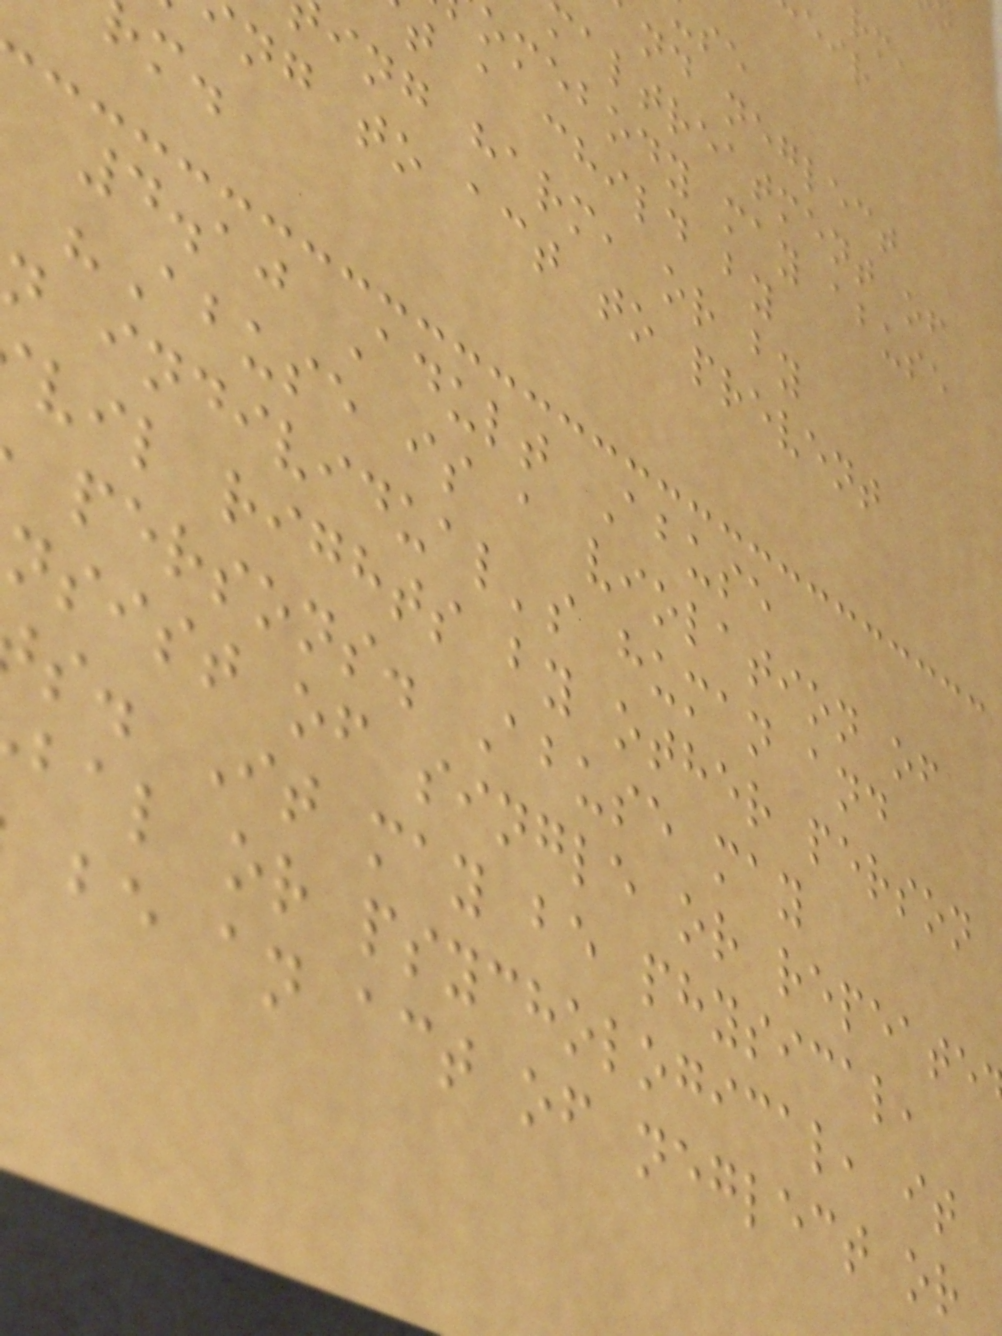nd neglect
altreatment of
omebody may abuse
t a child by
ing harm, or by
ng to act to prevent
4.10 Adult Abuse
"Abuse is a violation of
n individual's human and
vil rights by other person
persons. Abuse may
nsist of single or repeate
s. It may be physical,
bal or psychological, it
be an act of neglect or
